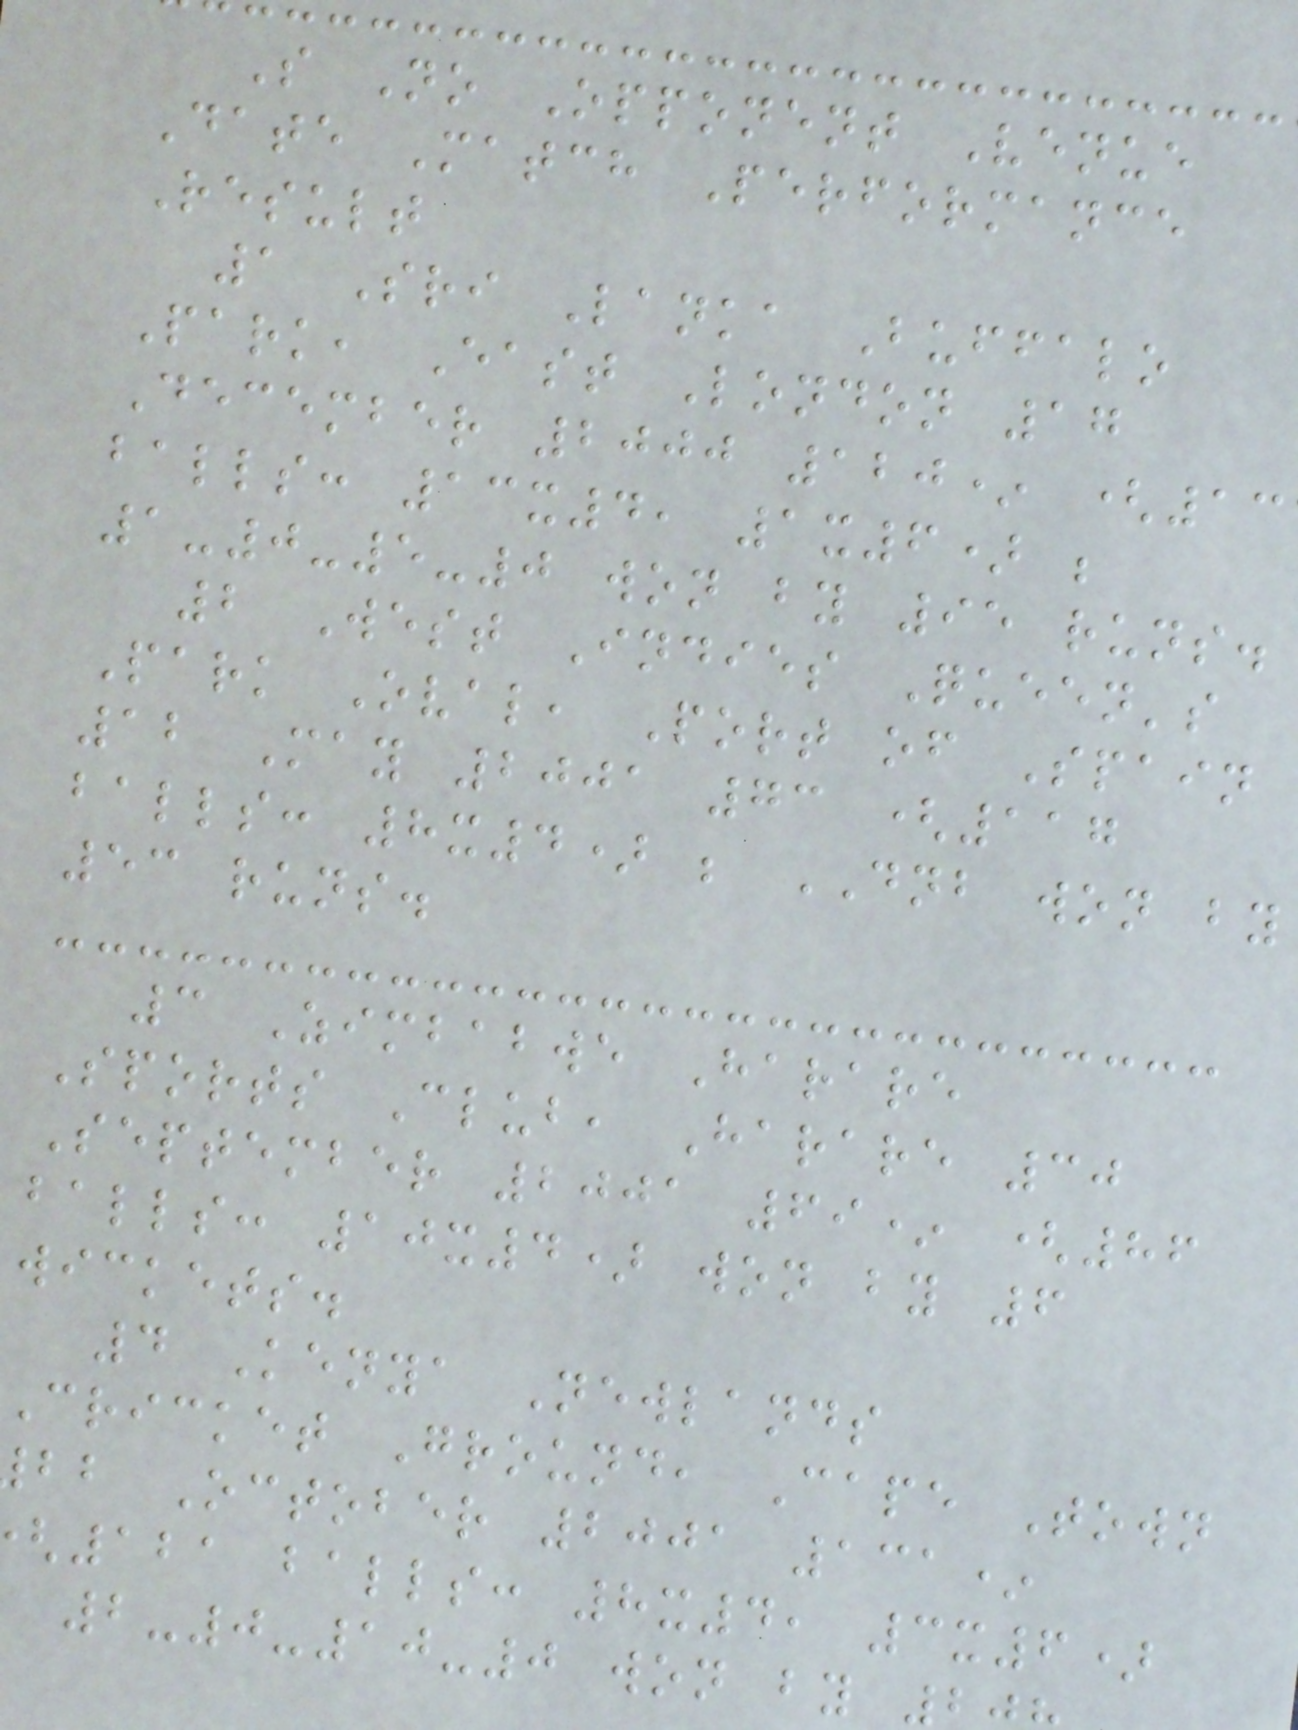S No Opponent Venue
Date Match Performance
Result
1 Sri Lanka Buffalo
Park, East London 17
December 2000 120* (13
balls: 13x4, 1x6) ;
1-0-5-0 won by 95 runs.
2 West Indies Queen's
Park Oval, Port of Spain
12 May 2001 73 (117
balls: 8x4) ; DNB won by
53 runs.
3 Zimbabwe Harare
Sports Club, Harare 30
September 2001 69* (86
balls: 10x4) won by 6
wickets.
4 Kenya Newlands
Cricket Ground, Cape Town
bb October 2001 131*
121 balls: 8x4, 3x6)
2-0-10-0 won by
